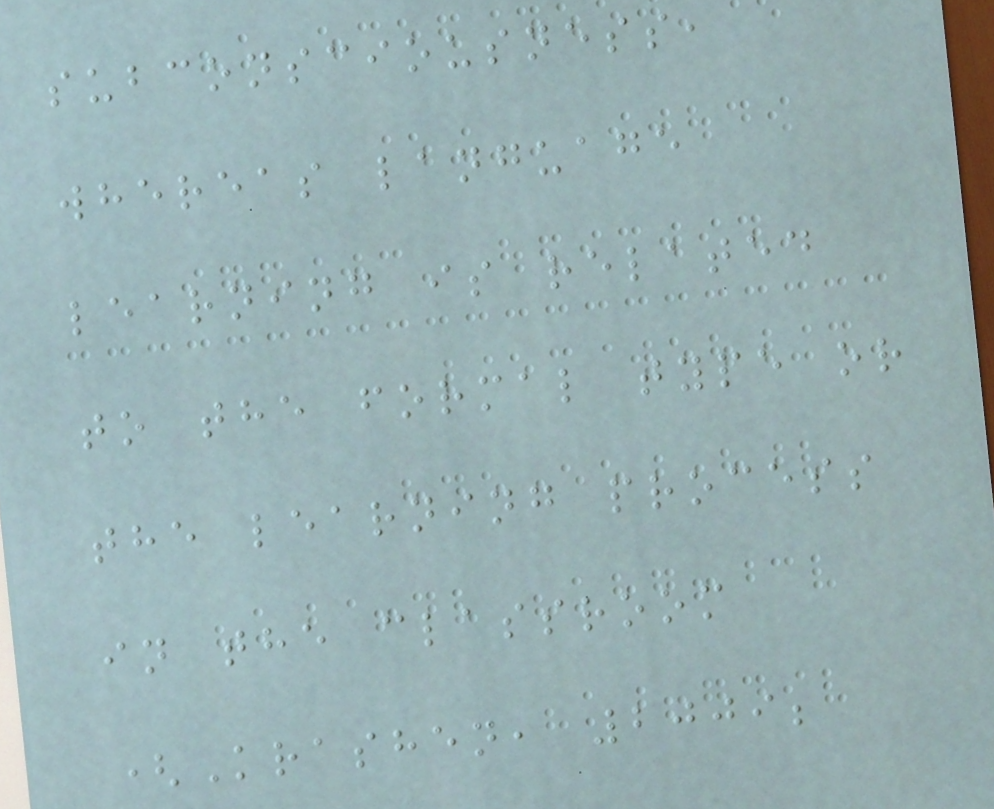subconsciousness,
whereas language
learning is related
to the formal type or
the learning process
in the classroom
(Krashen, 2009;
